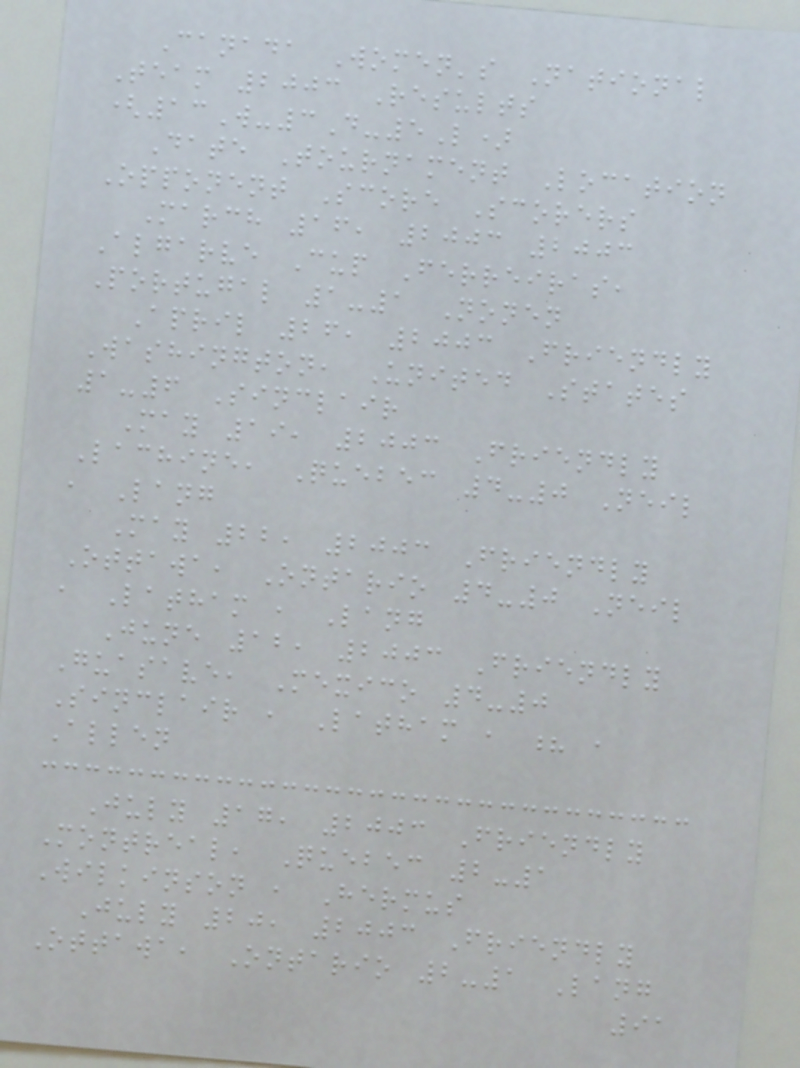Canada Women's National
Team 2003 Results
(13W-3D-5L)
Date Tournament Location
Opponent Score Scorers
March 16, 2003 2003
Algarve Cup Ferreiras,
Portugal 1-1 Nonen
April 26, 2003 Friendly
Washington, United States
1-6 Sinclair
May 19, 2003 Friendly
Lachine, Quebec 4-0 Neil
, Lang
May 22, 2003 Friendly
Ottawa, Ontario 4-0 Neil
, Latham , Lang
June 12, 2003 Friendly
Guasave, Mexico 4-0
Sinclair , Latham , ? ,
Allen
July 17, 2003 Friendly
Montreal, Quebec 2-1
Wilkinson , Hermus
July 20, 2003 Friendly
Ottawa, Ontario 2-1 Lang
91
